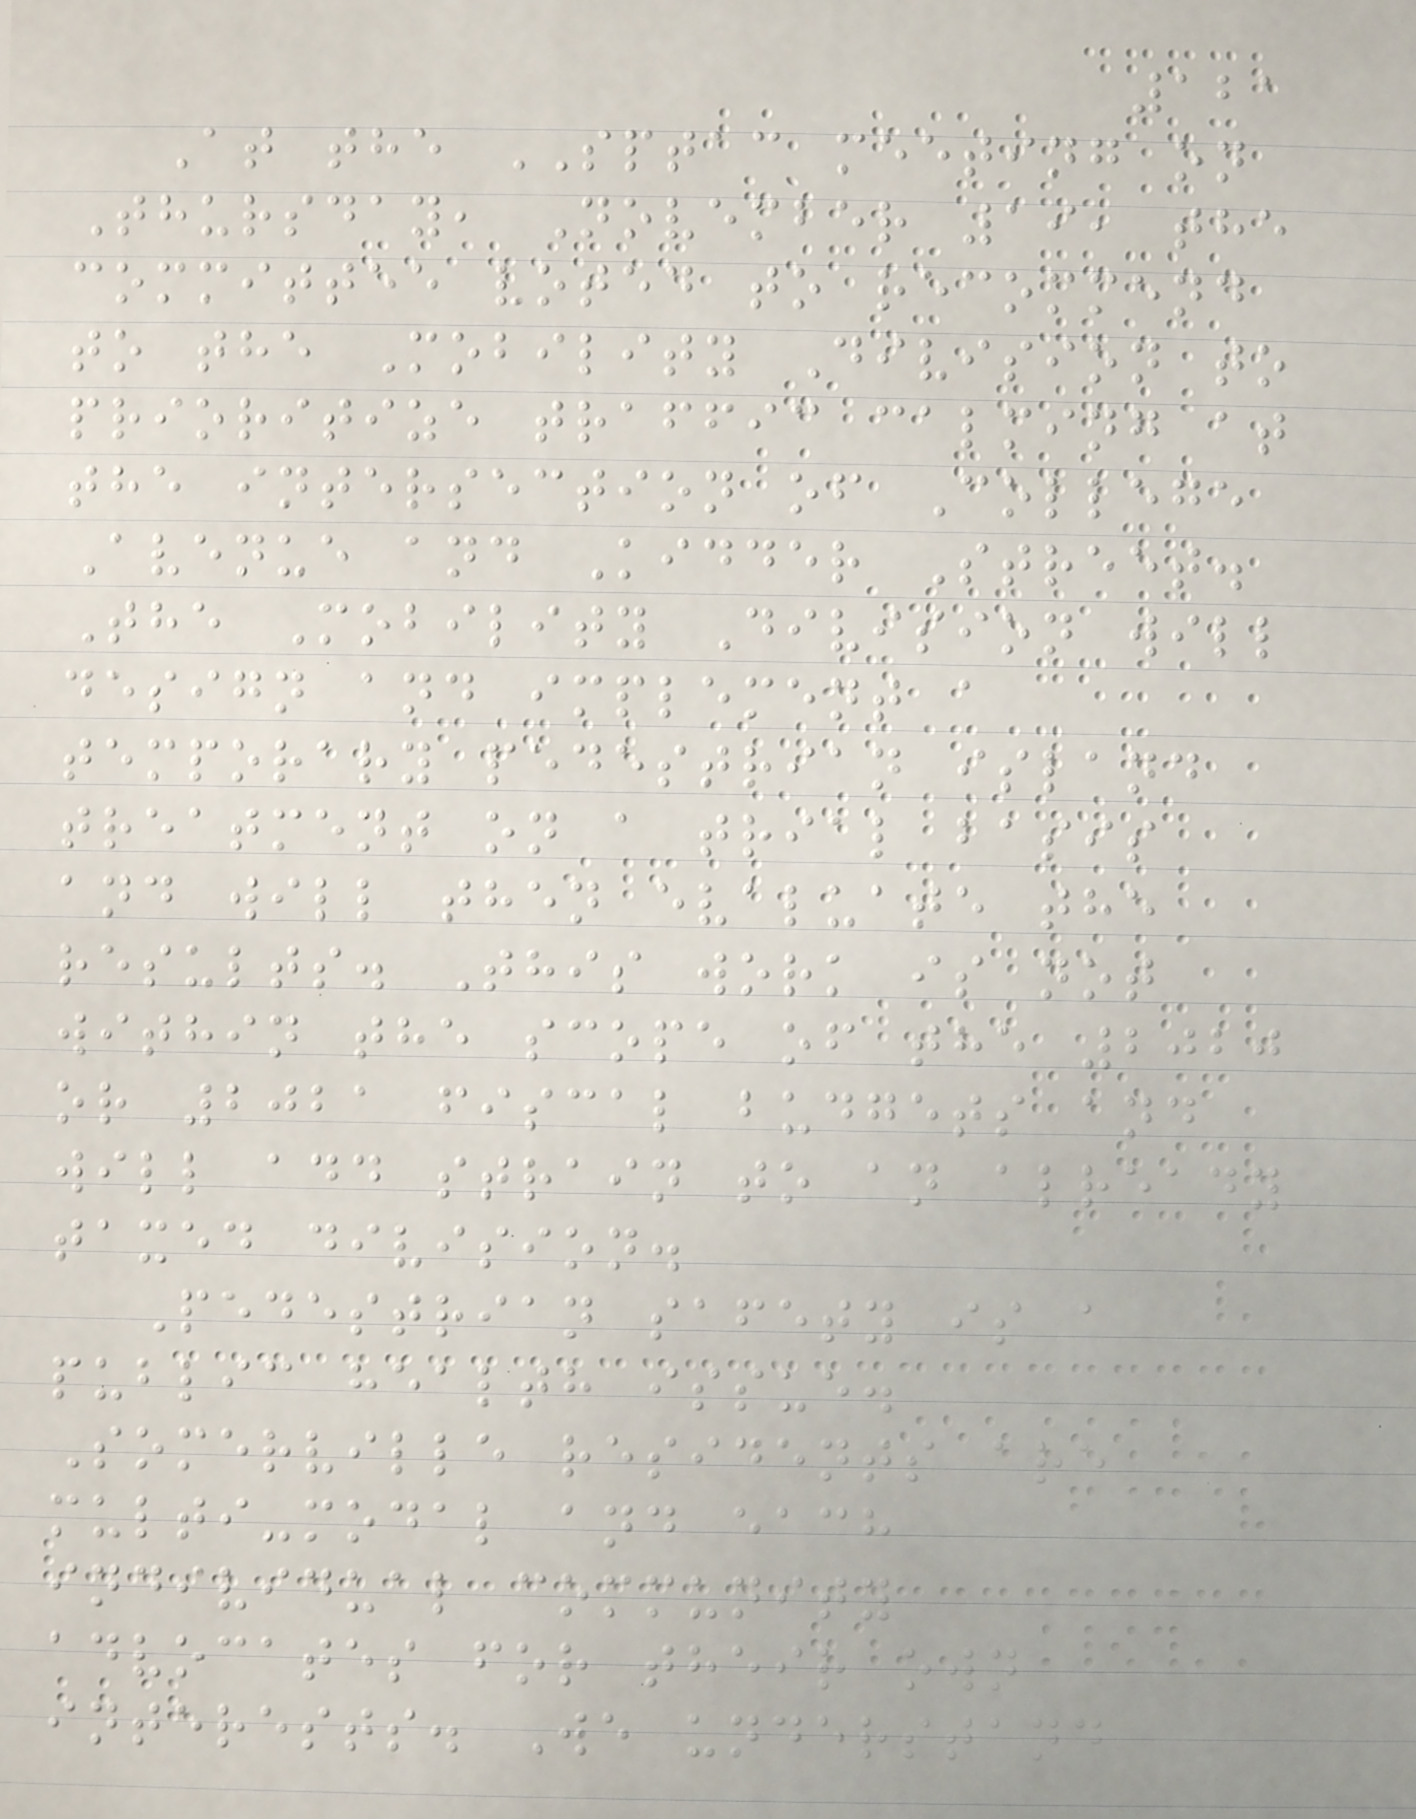121
At the SPTAC meeting on
Thursday, November 19, the
committee voted to recommend
to the Mobility Division to
prioritize traffic calming at
the intersection of College
Avenue and Kidder Street.
The Mobility Division will
design and implement a
temporary pedestrian island
treatment on a trial basis
and will then evaluate the
results. This work is not
within the scope of the 2020
or 2021 fiscal budgets and
will add strain to an already
taxed division.
Pedestrian safety is a
public health issue.
Somerville residents are
multi-modal and each
individual community
advocates for their own
interests. We understand
